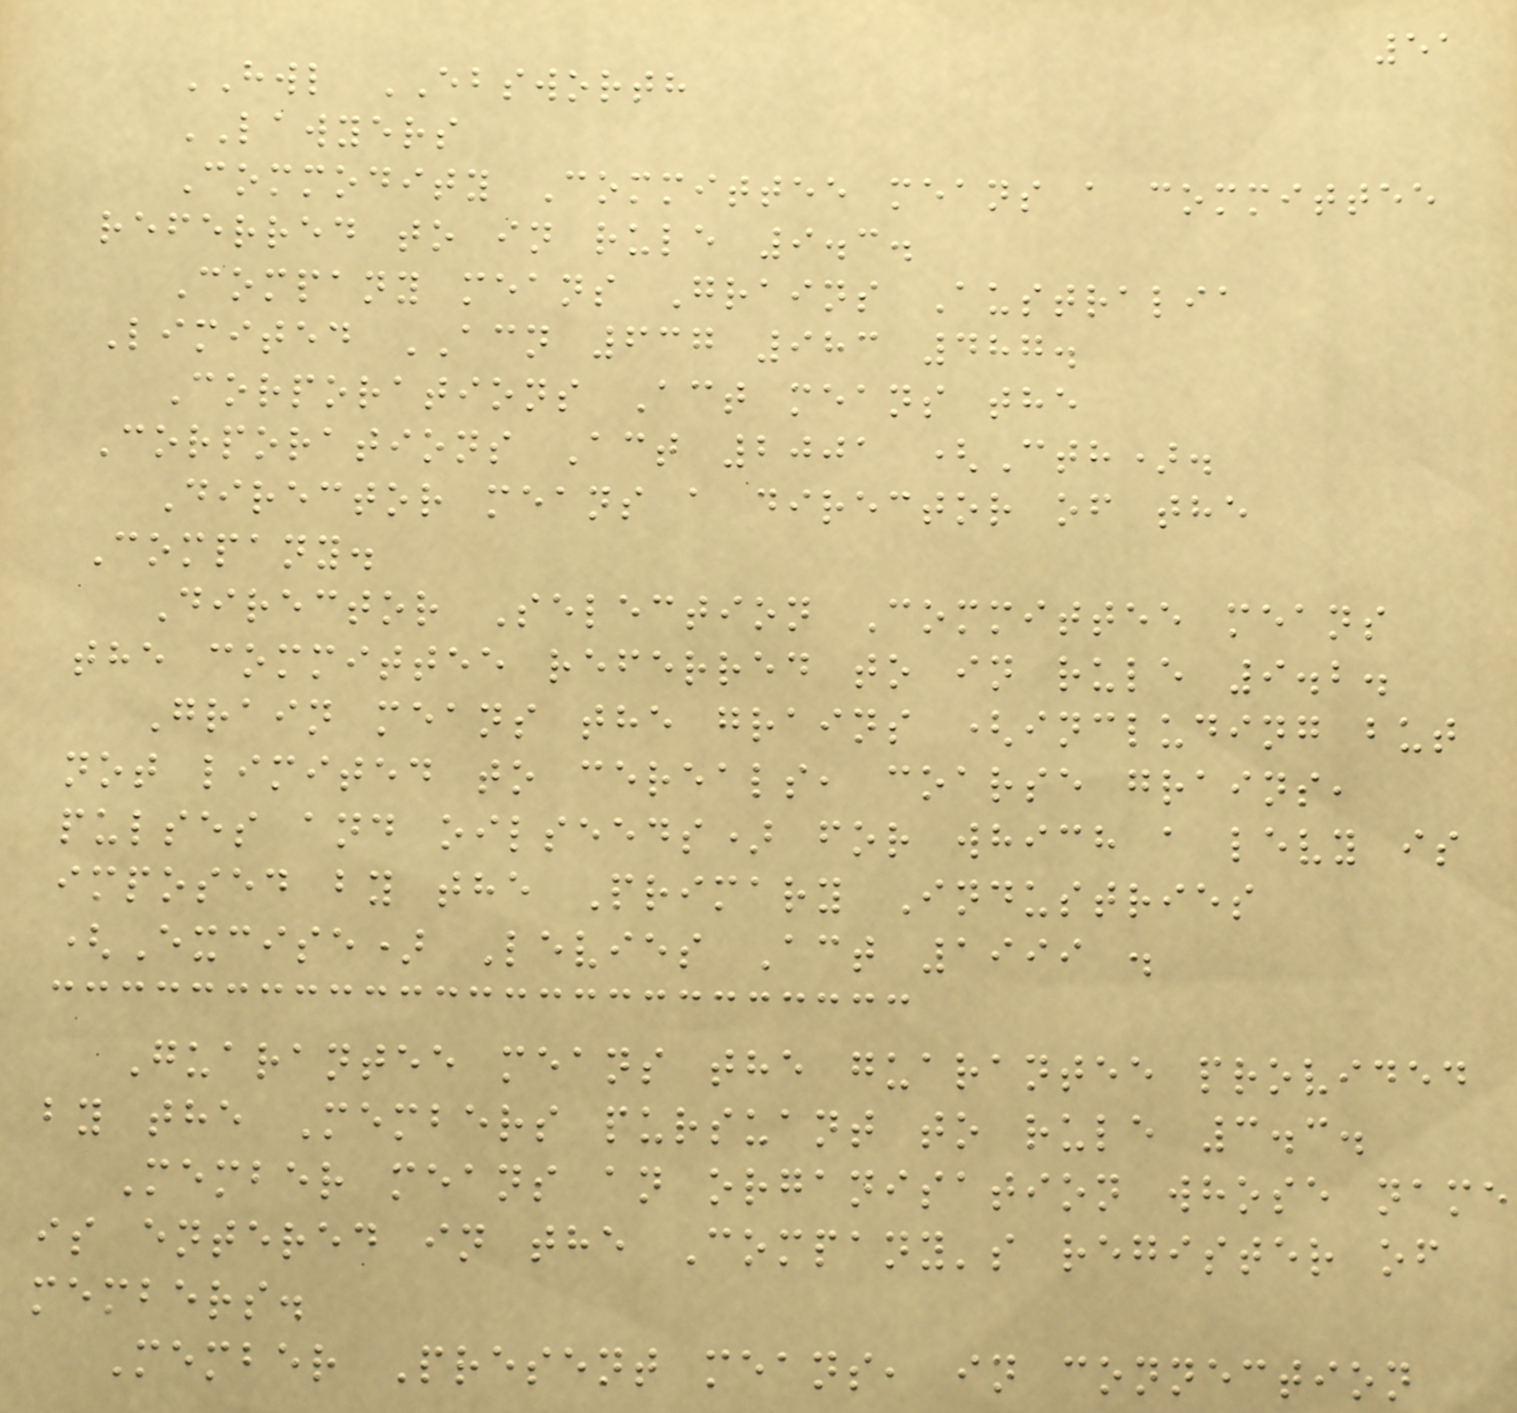51
HWL EBSWORTH
LAWYERS
Commodity Committee means a committee
referred to in rule 9.3.
Company means Grains Australia
Limited ACN 637 983 487.
Corporations Act means the
Corporations Act 2001 (Cth).
Director means a director of the
Company.
Director Selection Committee means
the committee referred to in rule 9.2.
Grain means the grains (including but
not limited to cereals, coarse grains,
pulses and oilseeds) for which a levy is
imposed by the Primary Industries
(Excise) Levies Act 1999 .
Guarantee means the guarantee provided
by the Members pursuant to rule 3.3.
Member means an organisation whose name
is entered in the Company's register of
members.
Member Present means, in connection
